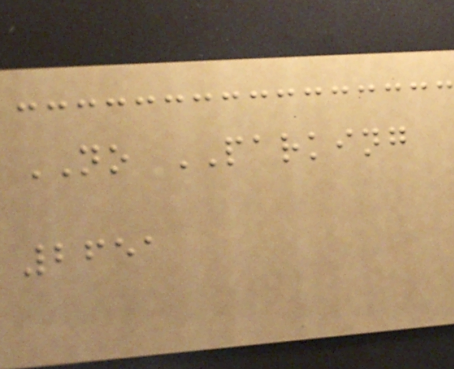NO PARKING
2651
